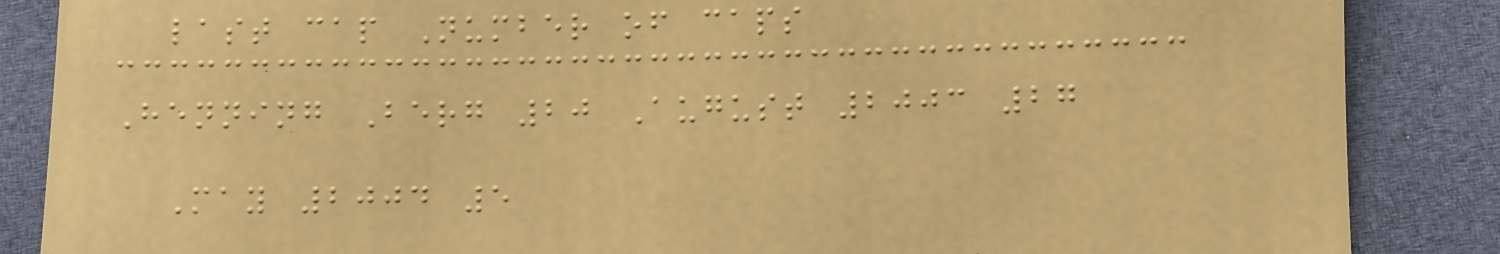last cap Number of caps
Henning Berg 20 August 2003 27
May 2004 5
